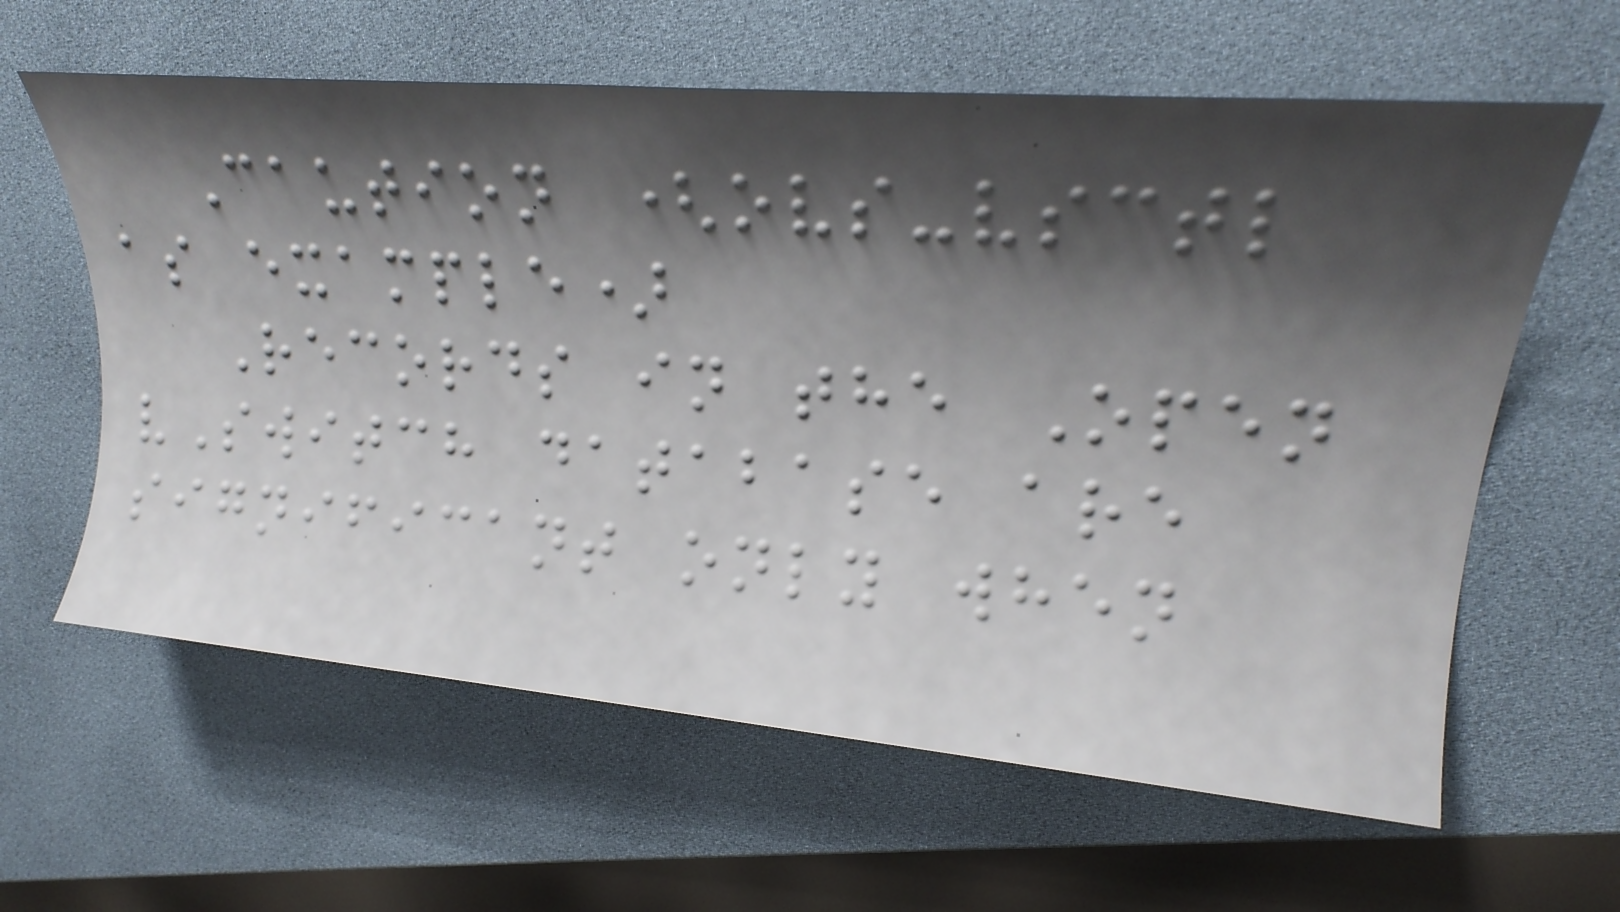Caution (ovs-vsctl
as example)
Records in the Open
vSwitch database are
significant only when
